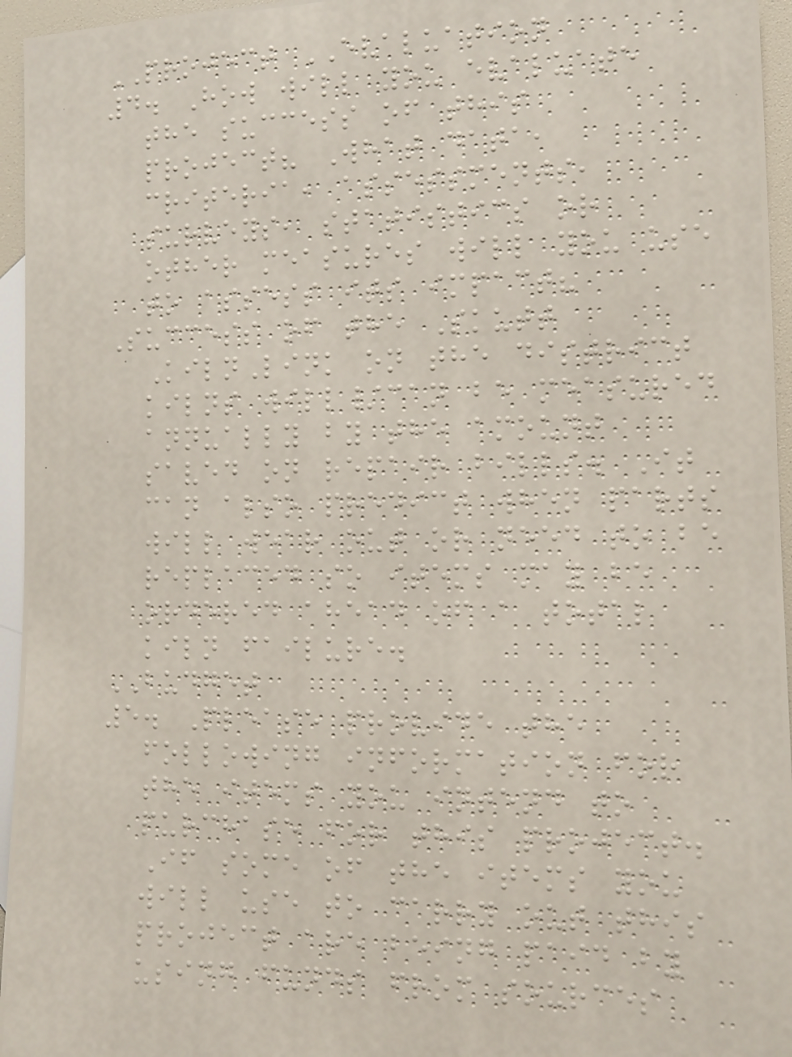PROJECT EVALUATION
4. How will you evaluate
the success of this
project? What data,
criteria, assessments,
surveys, statistics or
other measures will you use
to assess its impact?
Success of the Skutt
KilnLink on the district
kilns will/can be measured
annually by the amount
saved on repair bills. It
can also predict when parts
will wear out or need to be
replaced so items may be
ordered ahead of a total
kiln failure.
BUDGET
5. Please provide the
following information for
the items you intend to
purchase for this project.
If some of the items you
will use to carry out this
project are being paid by
using funds from sources
